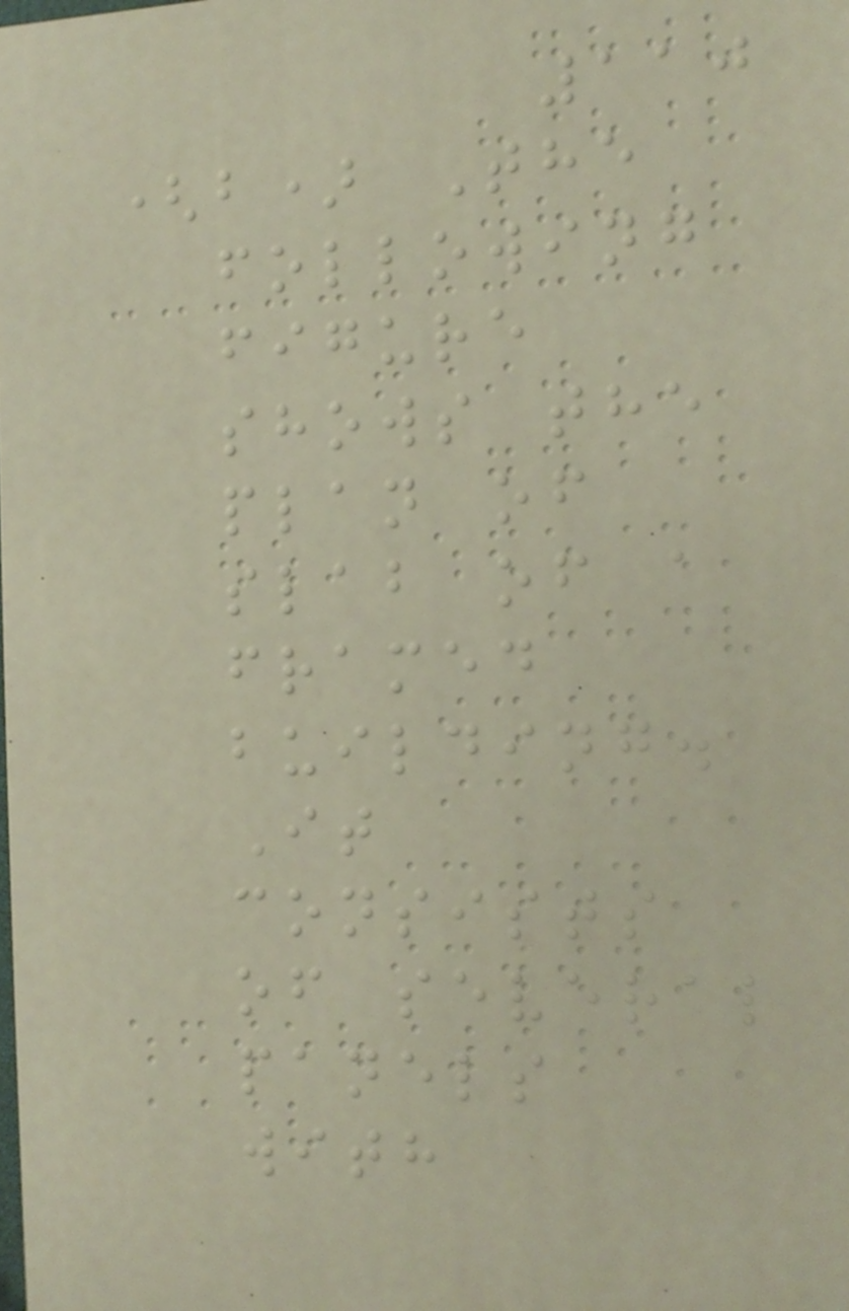110
(b) The
following
figure
shows the
plan of
slab of a
framed
building.
It
consists
of several
panels
with
